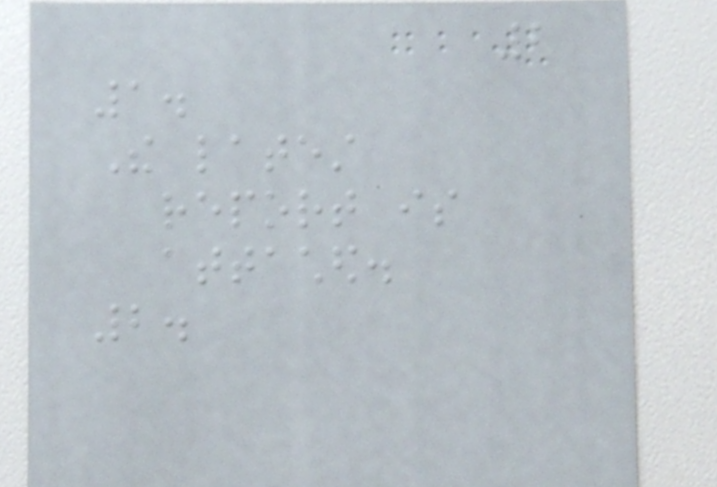2
1.
The latest
report is
attached.
2.
